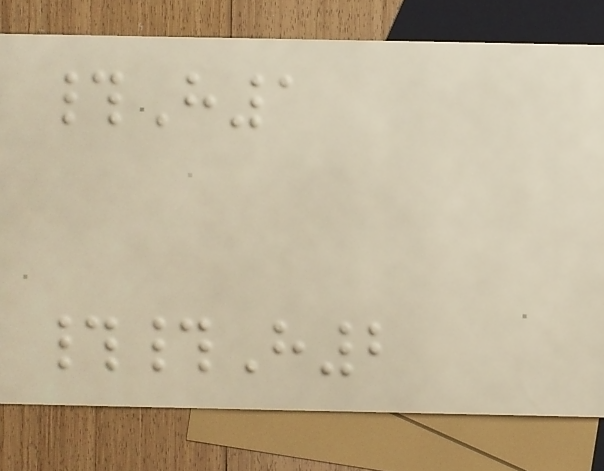#H1
##H2
